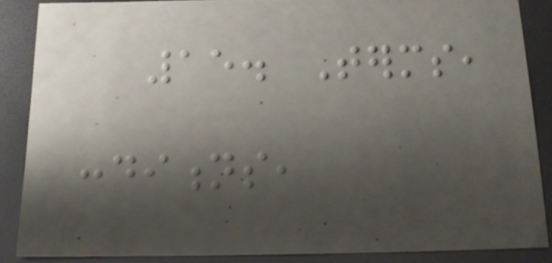15. Terms,
conditions,
